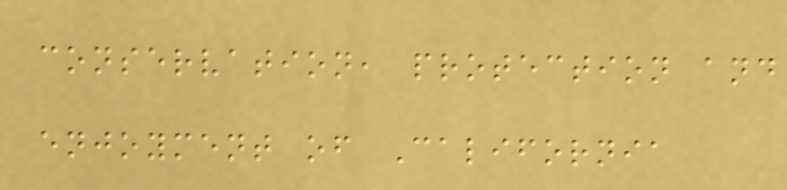conservation, protection and
enjoyment of California
